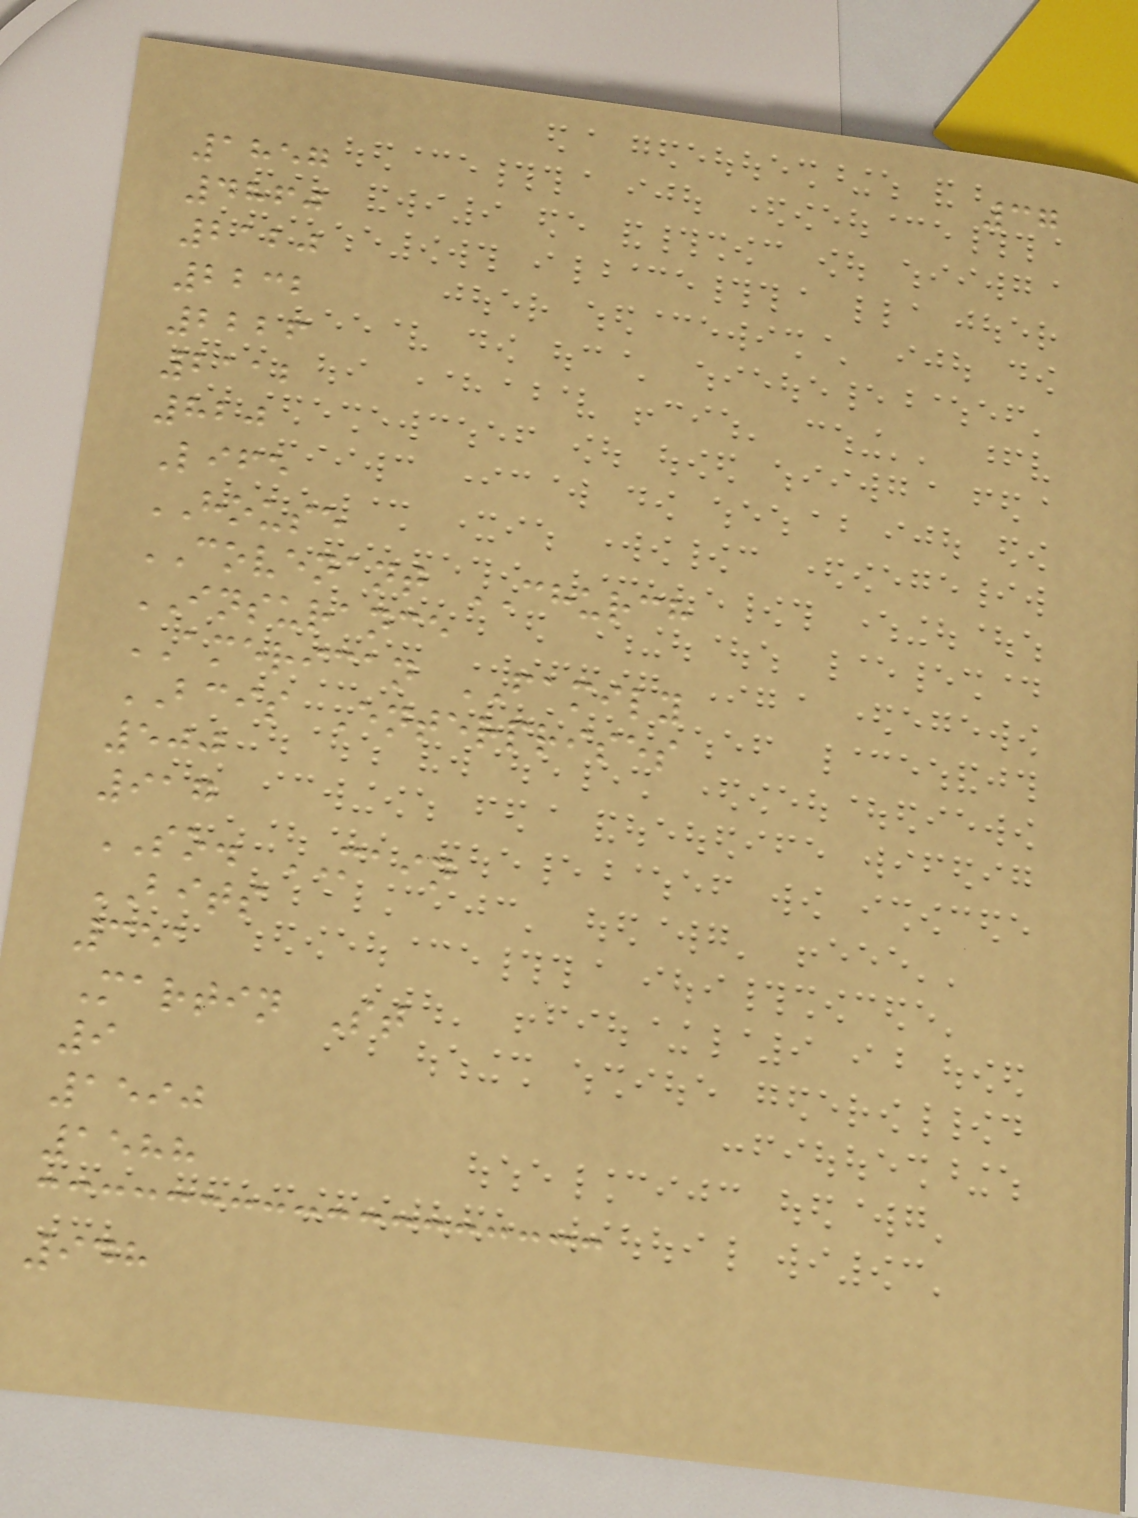37
1857
4860
2120
2232
2226
2112
820
Life
HOUSE
COVENANT CHURCH
INSURANCE
AMERICAN FAMILY
BCIS Enterprises
500
917
SO. MAIN
BITS
351
Martin St
9
1590
1588
948
